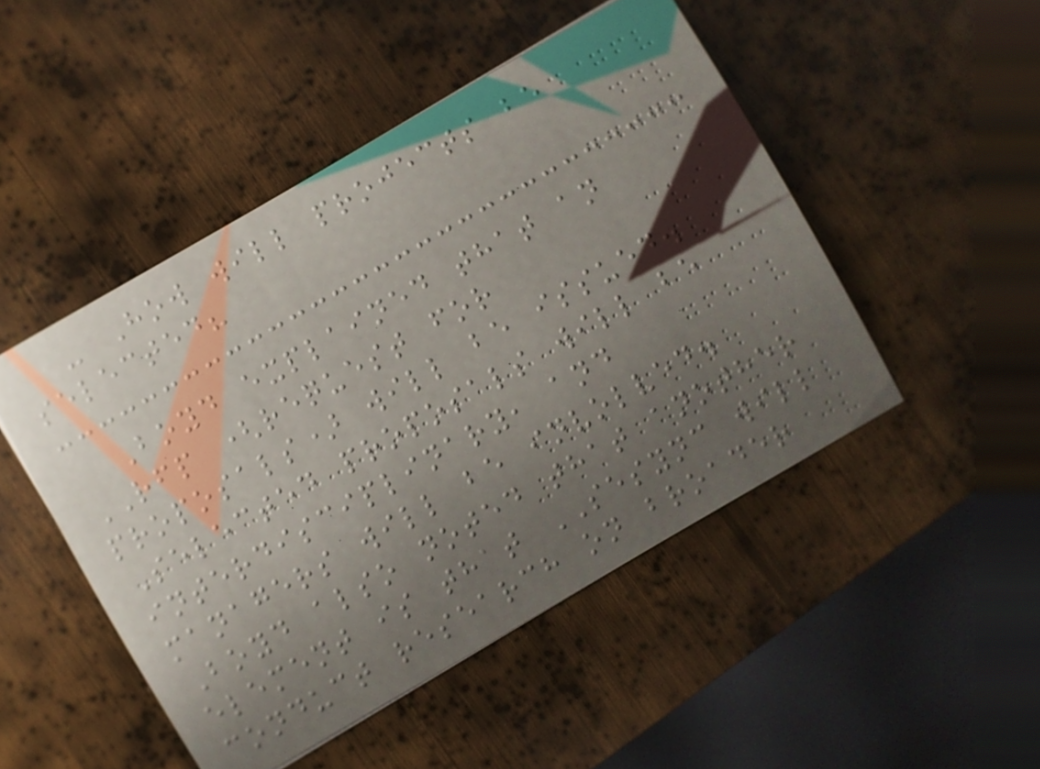- How will projects be
selected?
Boyd explained that an
RFP (request for
proposals) will be issued.
Selected proposals will be
interdisciplinary, and
managers will be involved.
Boyd also noted that another
element is that SESYNC will
conduct research on broader
